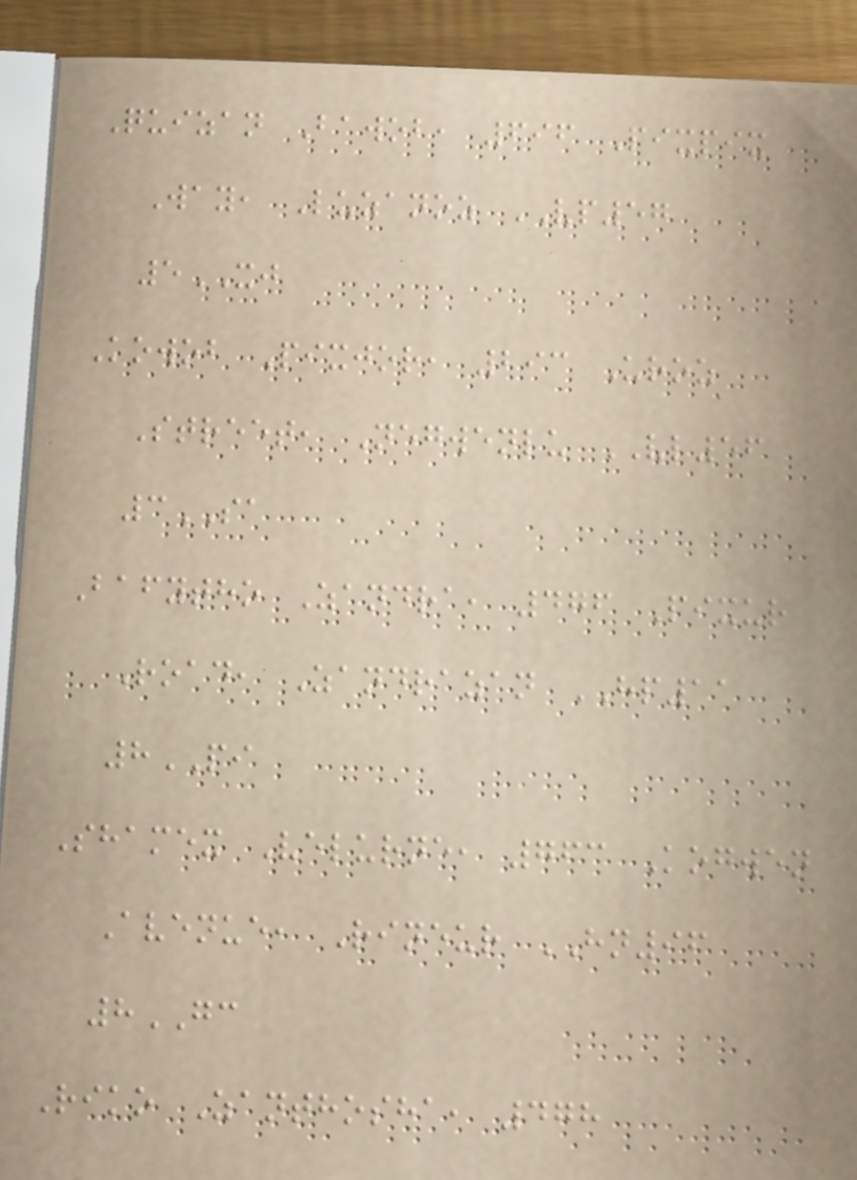Quizan Bawob, 696 Pixpix
Way, Luzanoz VP57
5XJ
Kowob Pixjor, 293 Uroz
Street, Negwenlu VL56
3SA
Bafytho Zandra, 476 Pixur
Road, Zandrazan HP11
8PI
Shamex Velurne, 763 Kogwen
Avenue, Rineur HN96
8GC
Riko Zanthosha, 478
